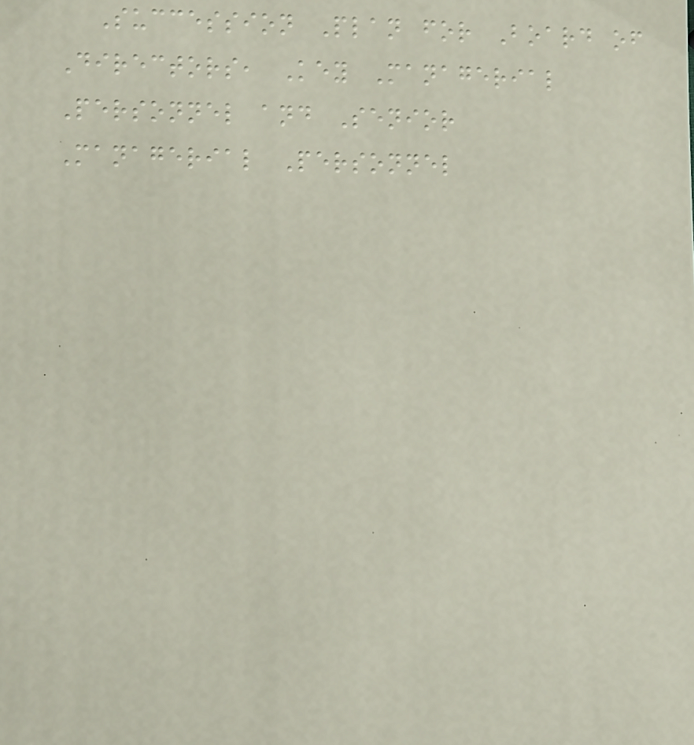Succession Plan for Board of
Directors, Key Managerial
Personnel and Senior
Managerial Personnel
